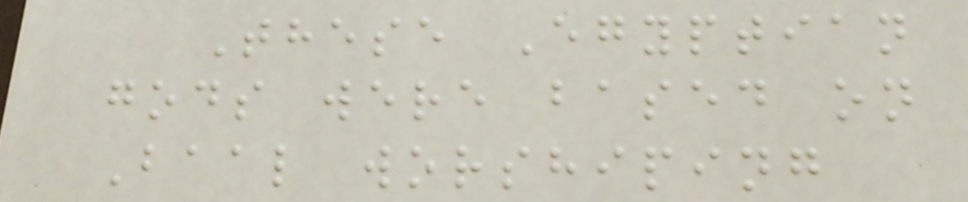These Egyptian
gods were based on
Baal worshiping
